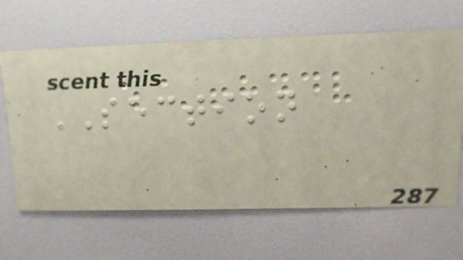SECTION
